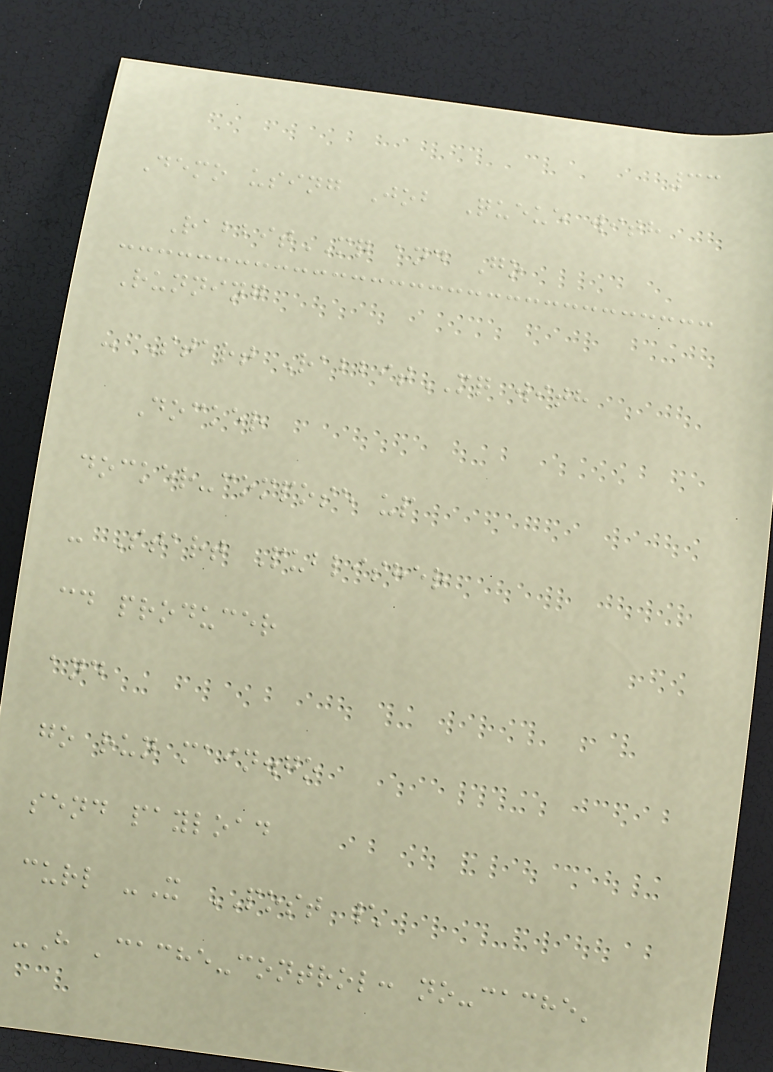33
Demo using Job Queue with
RabbitMQ and Go
Running
- Start RabbitMQ with
Docker
docker-compose up
- Start Publisher
cd producer
and
go run main.go
send payload
curl -X POST \
-H 'cache-control: no-cache'
